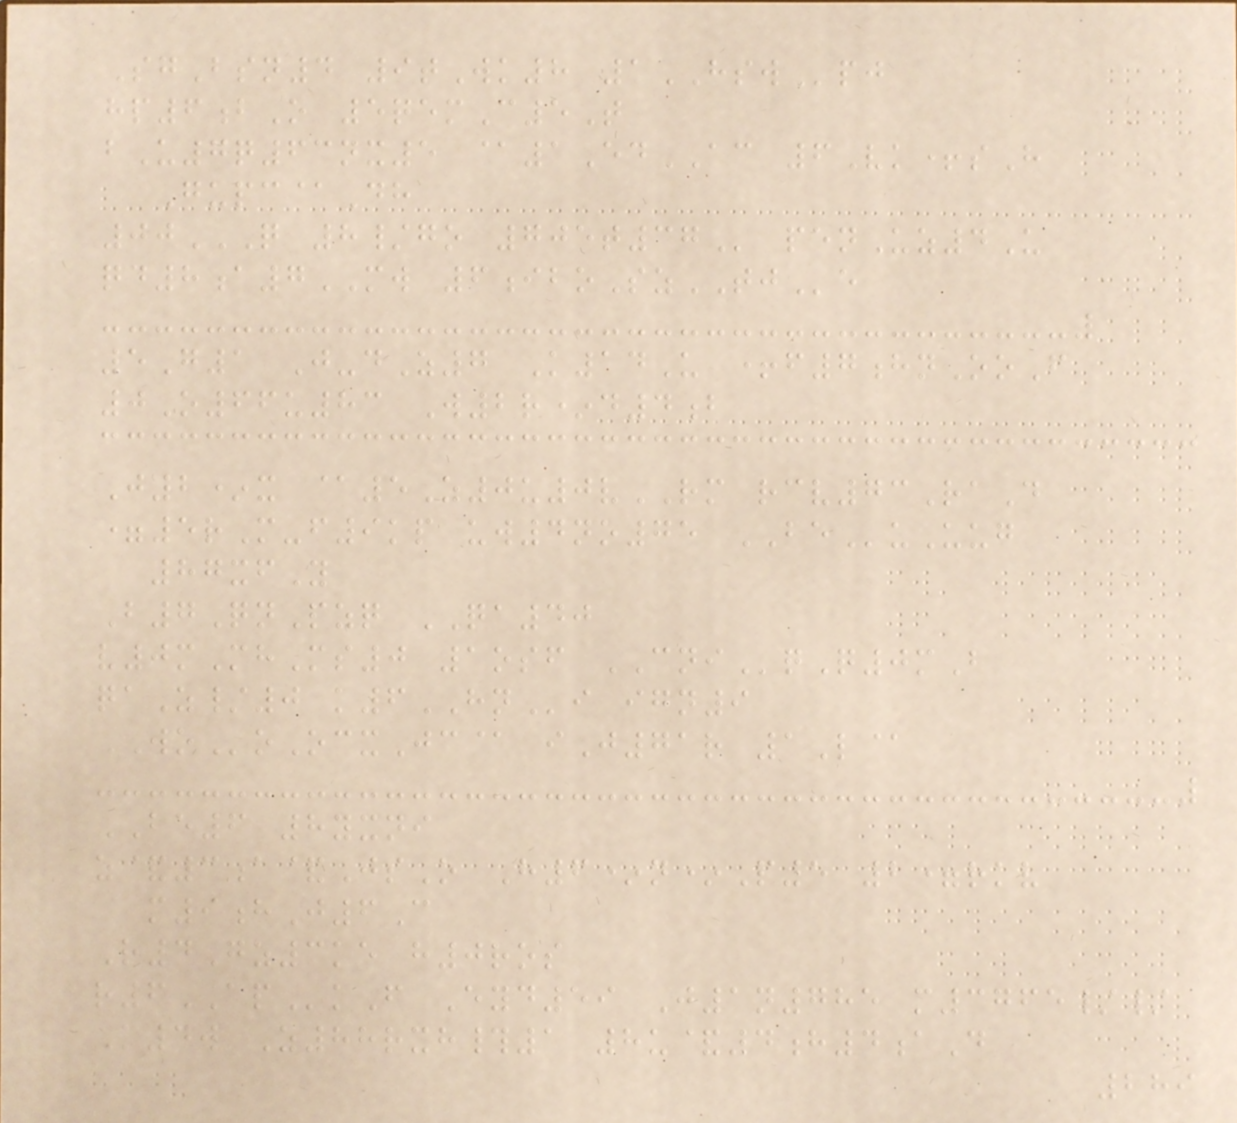SgBsn4 9tWk8 1HSWpj
hp6bO 5qemC5T
bU7q63nx5 @1EdAC 6Vk+sH
Gupc@Dh
00Q 8/GO 705T37 penUz4U
qd8a7MW 6iboSzTJe
5G1 J-dZ7 K14U +f7hnOoF
0O66u83 W2r*d4b
J2*x @5Z0u0vRM rcv73RaD
=5rM-f9kp uw4no75 BEuUug
87xfY
B7QnPzq QA40
v0mMhMs0 1osf CNIqQ0mB
qaZ/0 k6HNi ign9
WOoOcxJc@ iJ71r 1L@
BE6 8yxni
z&3a&JsO H6*n*P5 2=rkv
m9hJ6C
R4Gz3ke h0ros
r6APkF Eyd59 J1n785 m3765//
K4w Z88rxh#1 8u&4h4aD
289
